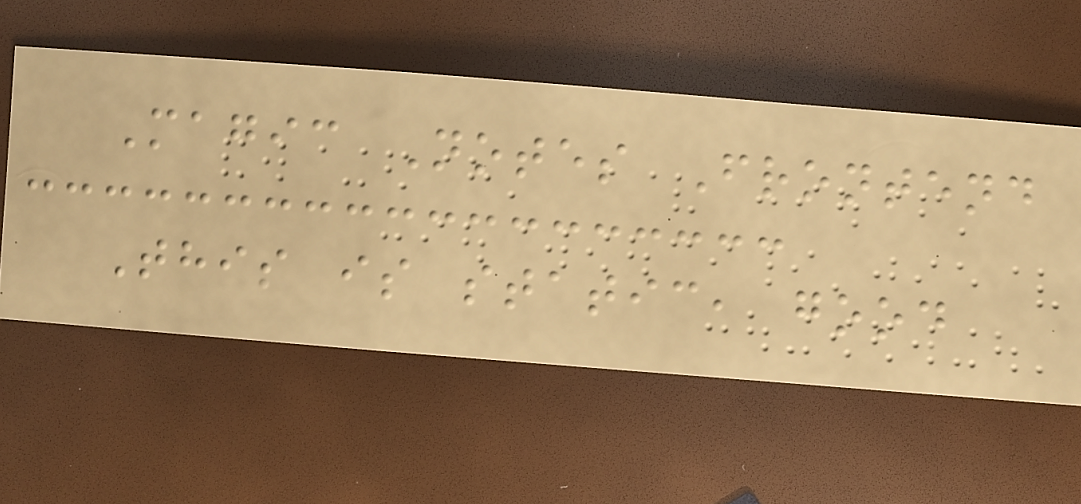Magic Notes Frontend
This is static, good
